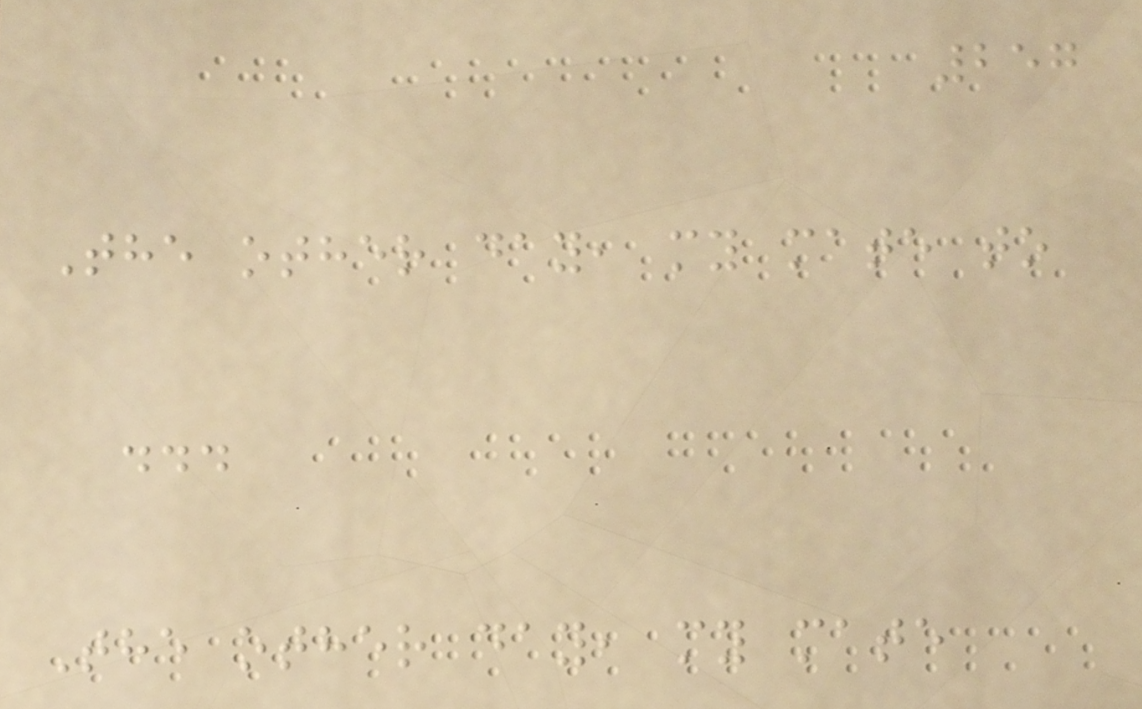257
The other day, my mate to
...
The other day, my mate
